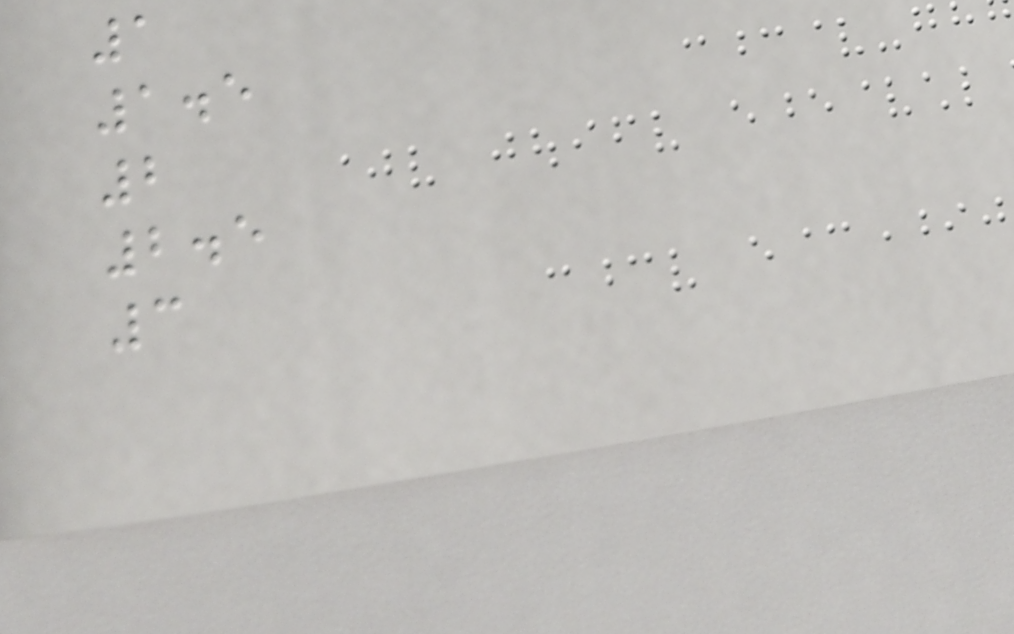1
1.5
2
2.5
3
